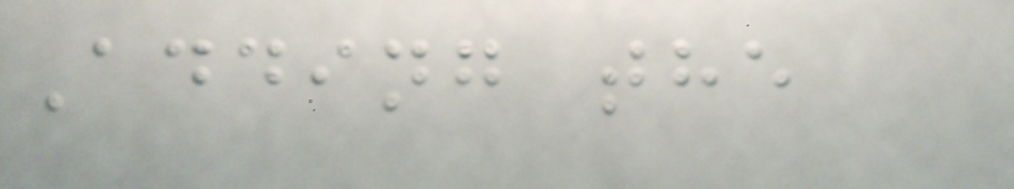Adding the
